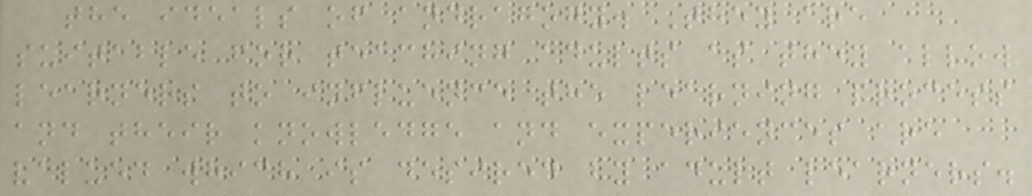the ideals of andragogy. They are
suitable for teaching adults as they allow
learners to influence the learning process
and their knowledge and experiences are
valued which is desired by adult learners.
